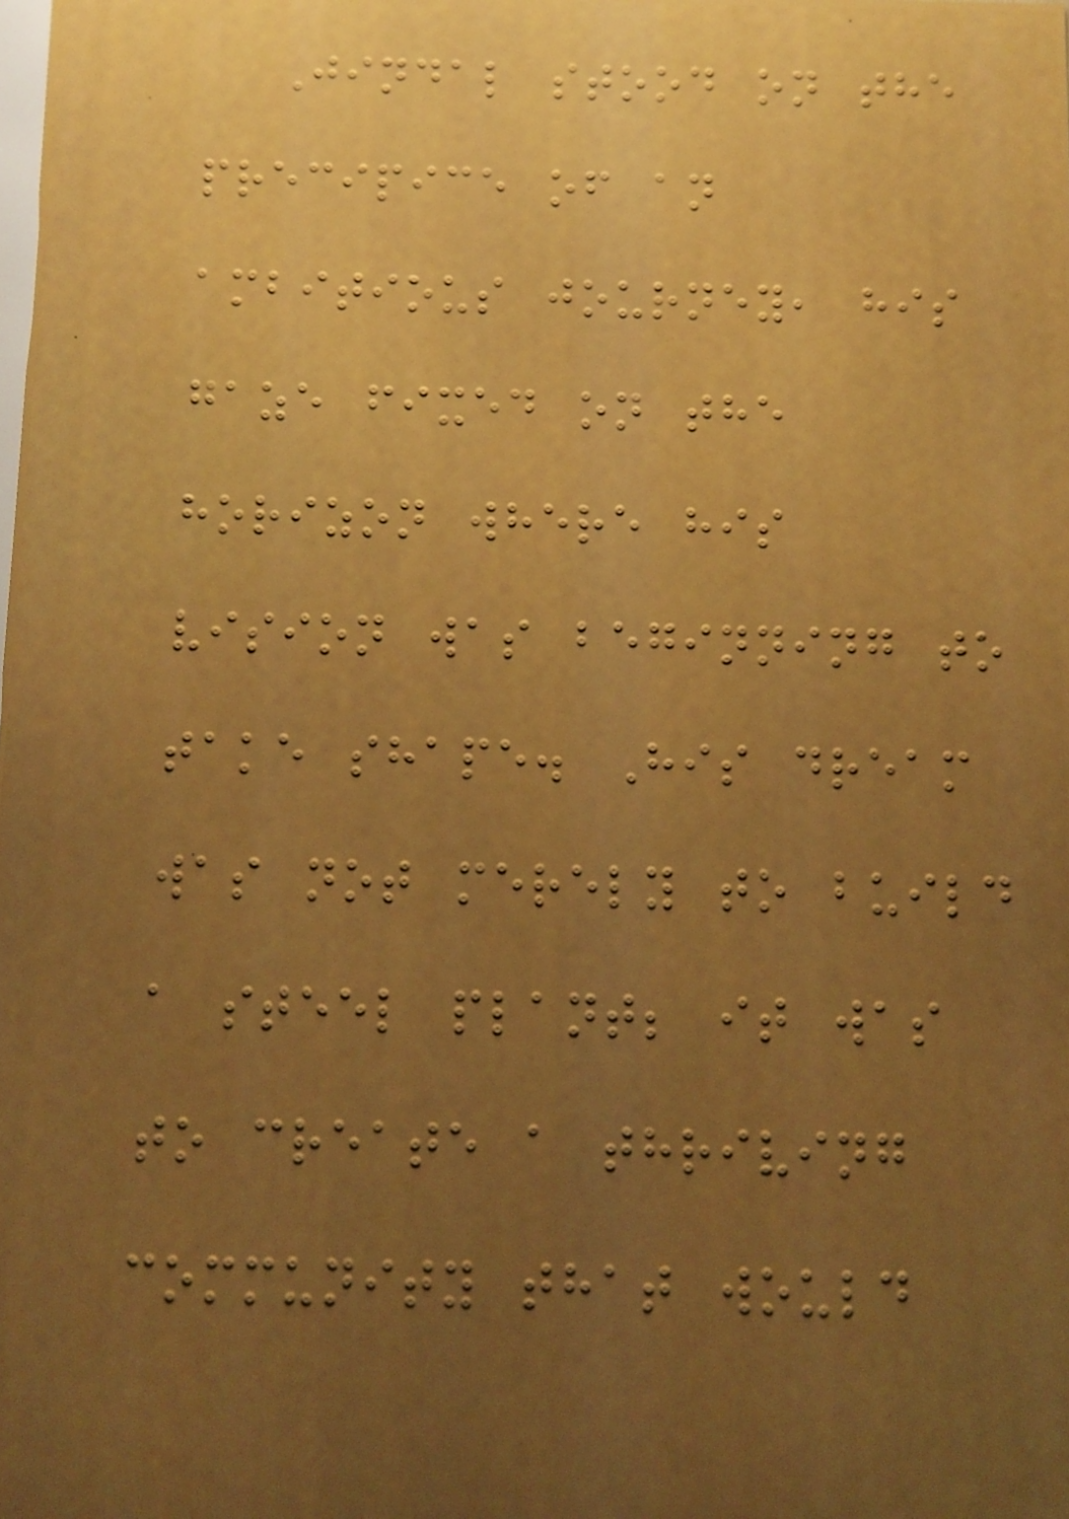Jindal stood on the
precipice of an
ambitious journey, his
gaze fixed on the
horizon where his
vision was beginning to
take shape. His dream
was not merely to build
a steel plant; it was
to create a thriving
community that would
